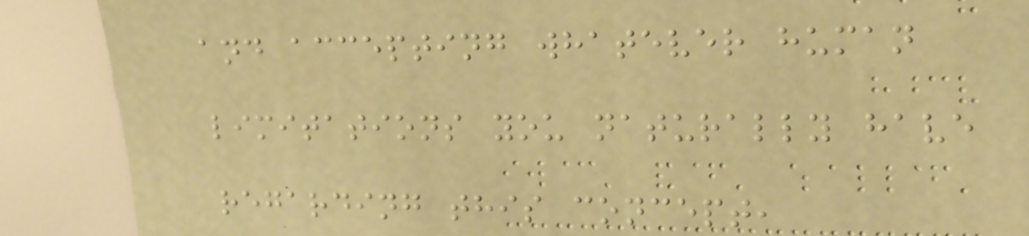and accepting whatever human
limitations you naturally have
regarding this concept,
